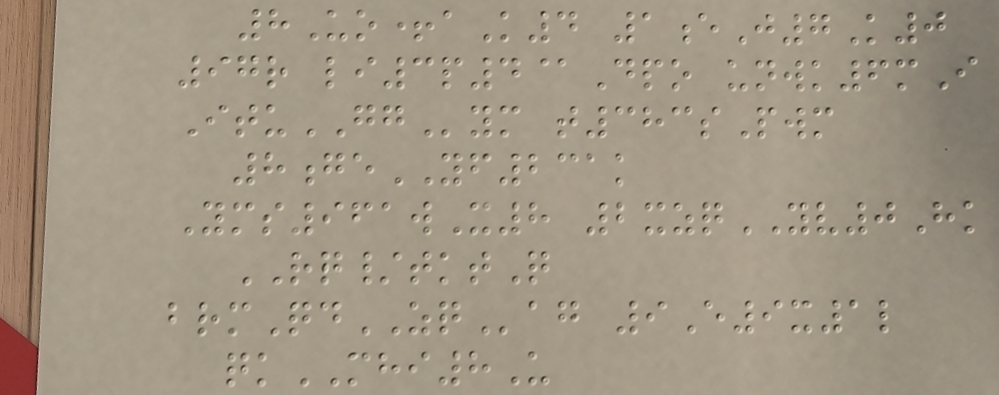8Uo+aK4 1eJ7K0
97r li3p4@Dpo unwk6mI
ItuGGym t383sPwm
8geYF231k
Yms961wX8 2xzqYV0Hk
RQ/tktQ
brmQdZQag 9E9x1l
qkMHI8U
